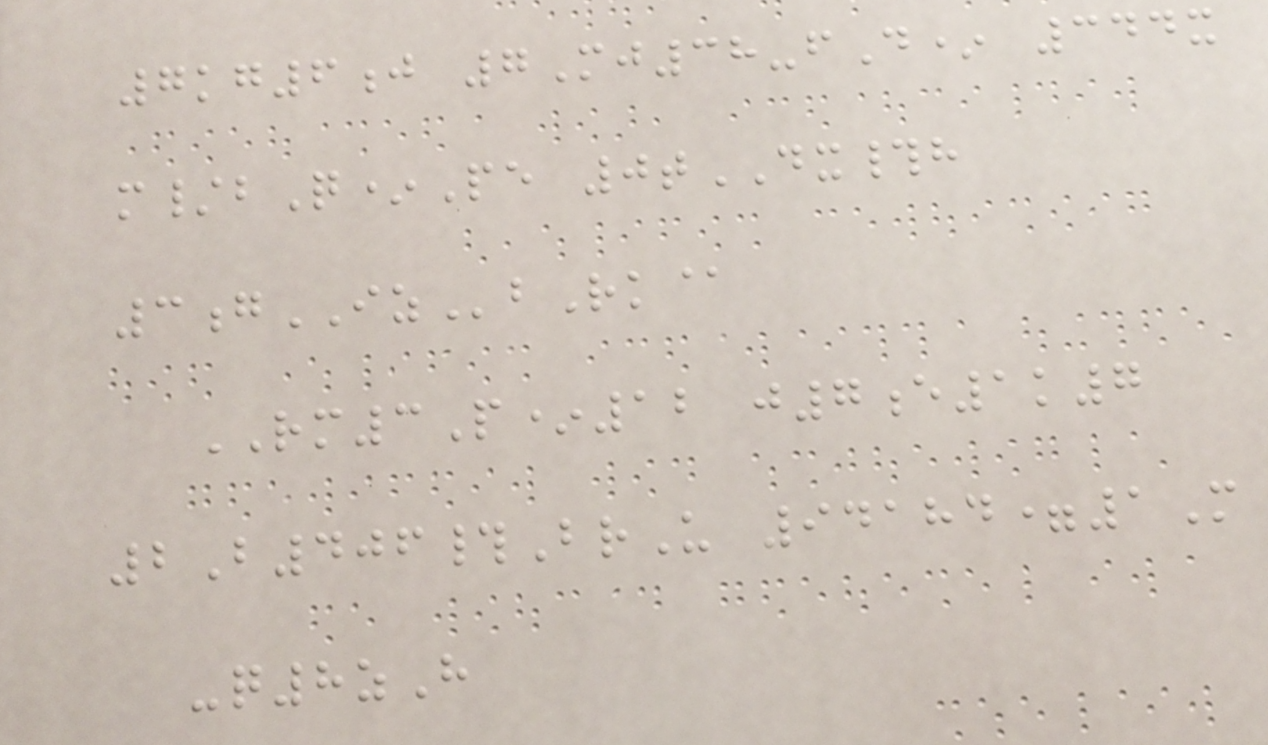7kg6j 7Mj38-fD* 344x
m/bQ*Pe 0tDX#h
3gIZbRk@
RM3P*12 j7e1k7
2B406#BrU 94184=1M
-q8zH
